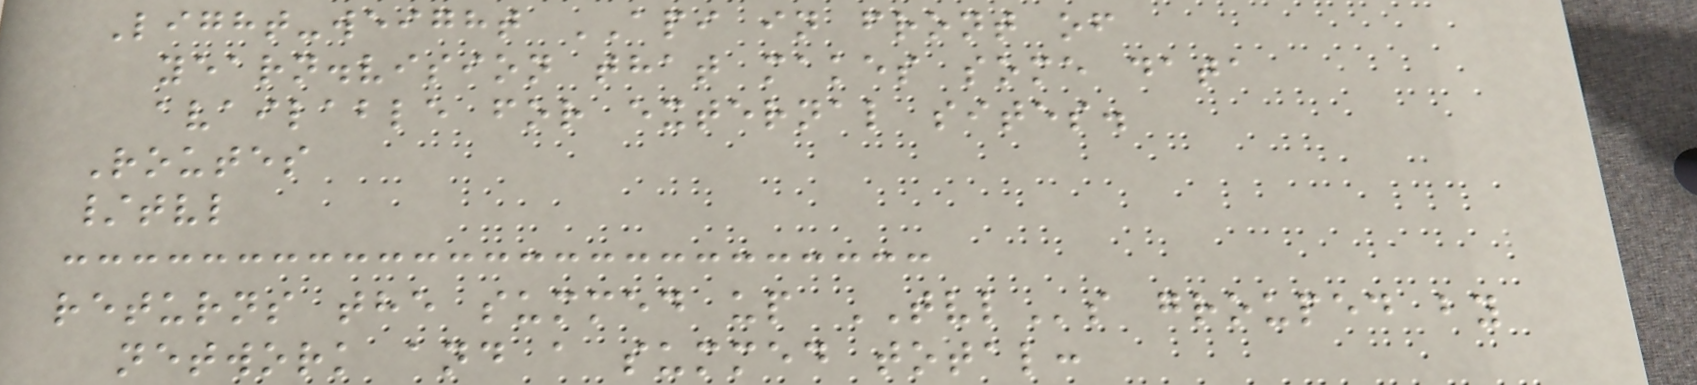Light-weight API in front of
yearn.vision that makes some data
available for external sites.
Routes
/tvl
returns the summed up TVLs grouped by
network and a summed total:
